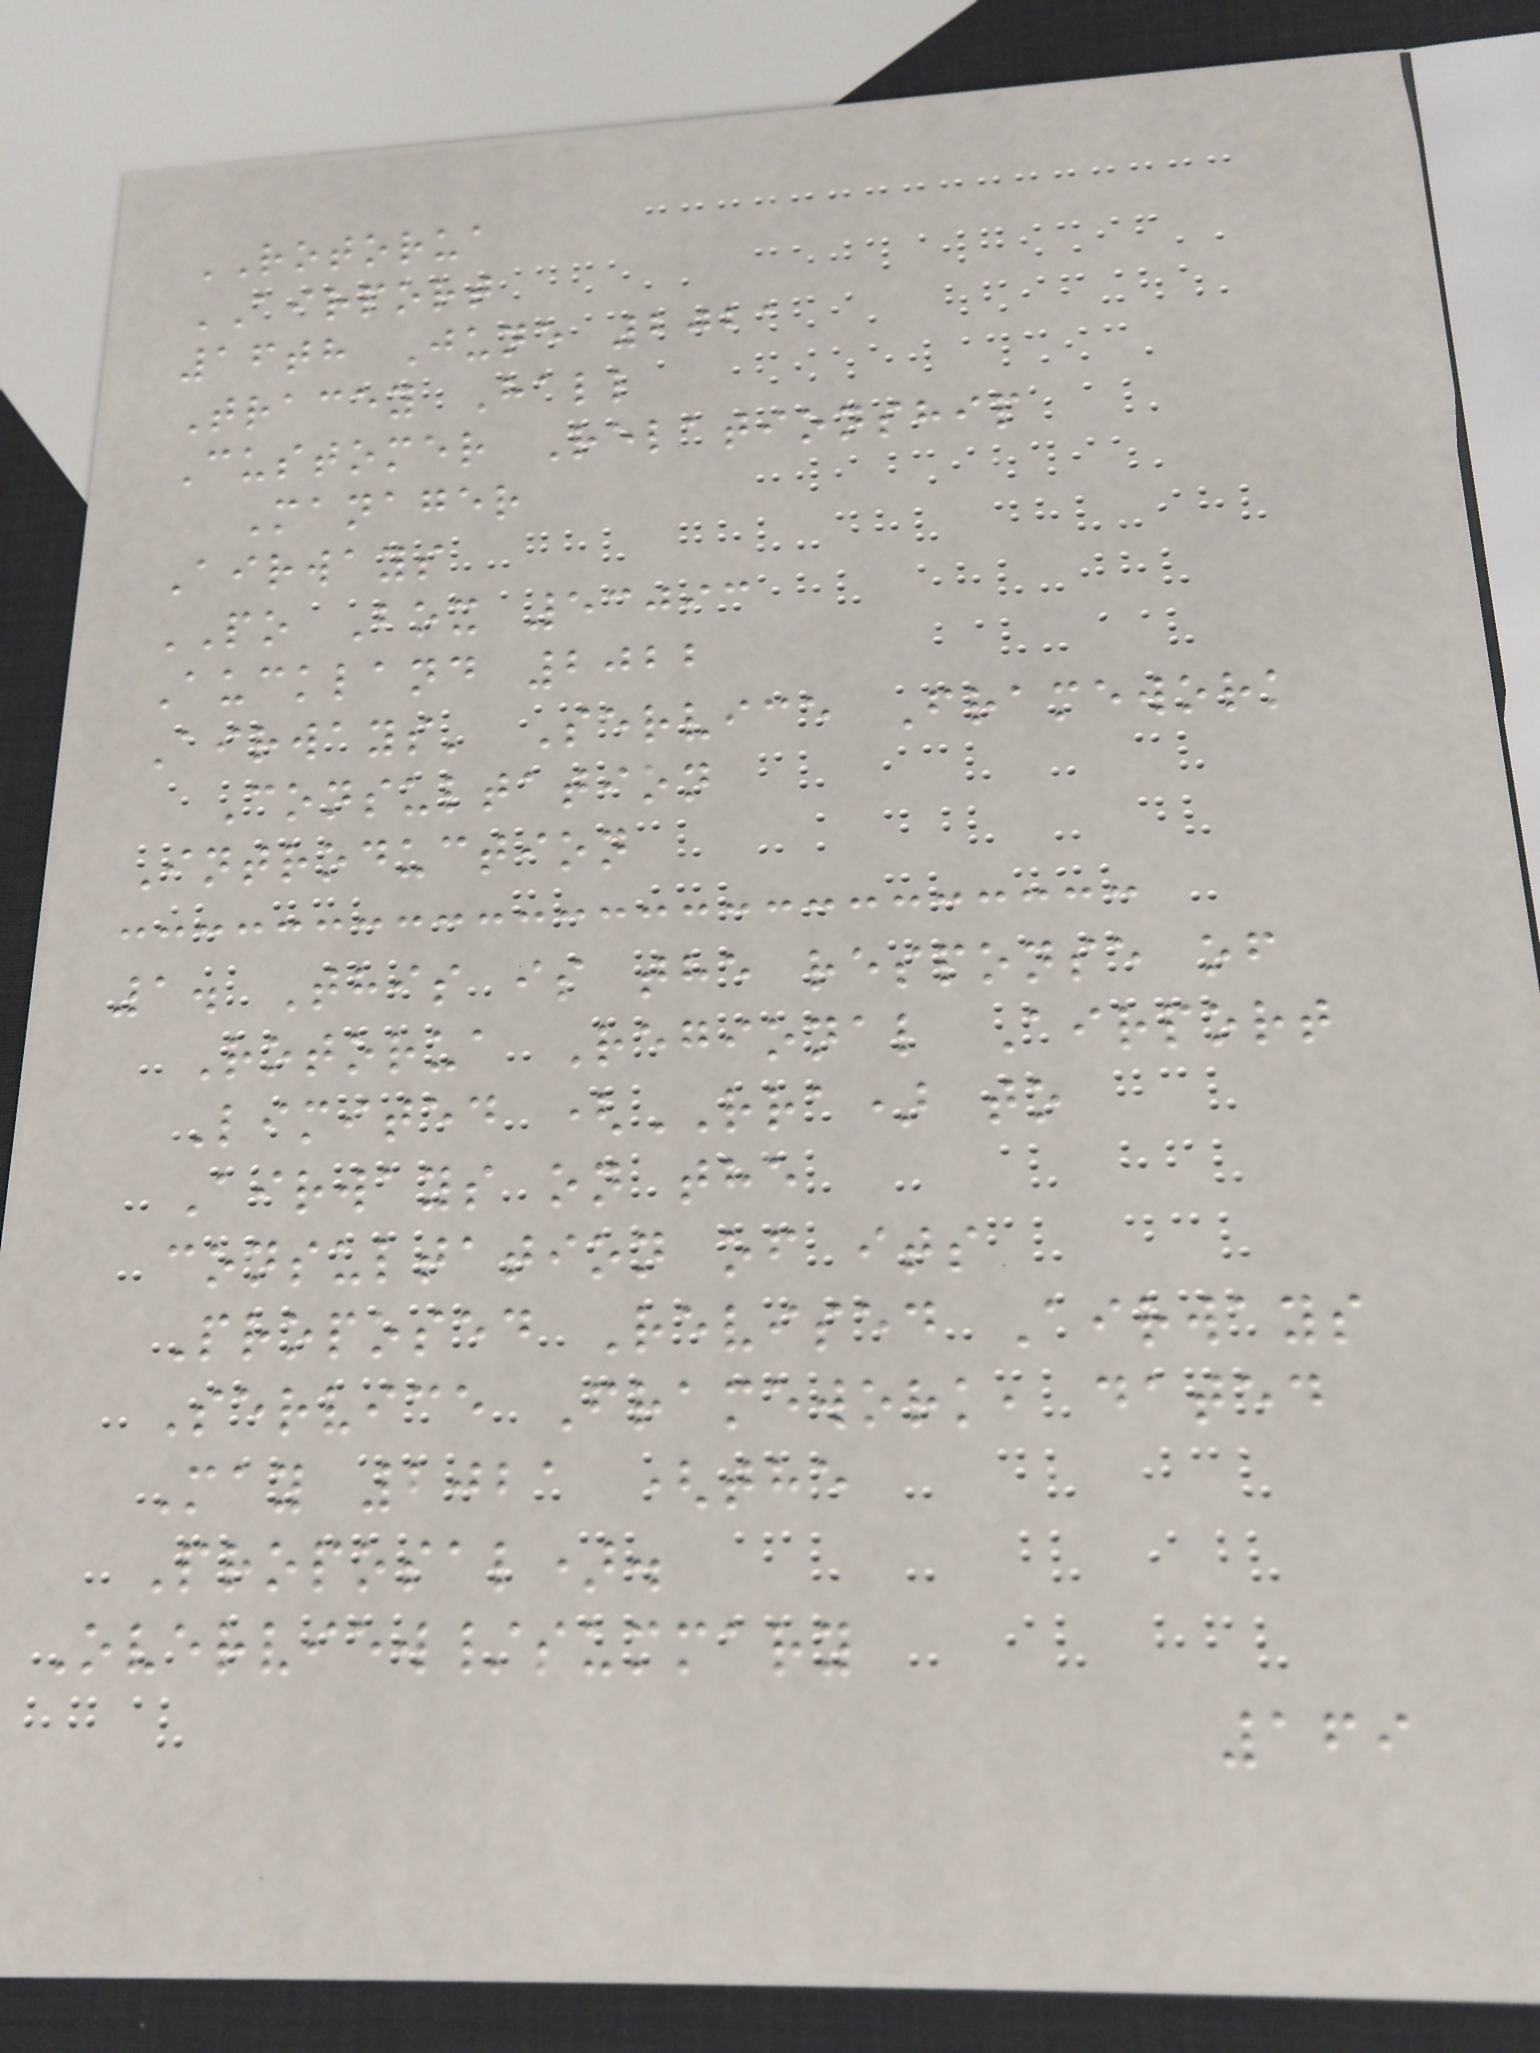ROTORUA
AIRPORT
16th June 2021
Tracey Hall
Customer Relationship
Manager
Airways
PO Box 53093
Auckland 2022
Airways' Service Framework
Consultation
Introduction
1. This is the response of
Rotorua Regional Airport
Limited (RRA) to
Airways on the
consultation of its
Proposed Revised Airways
Service Framework, dated
May 2021 (the
Proposal).
Overview/summary
169
